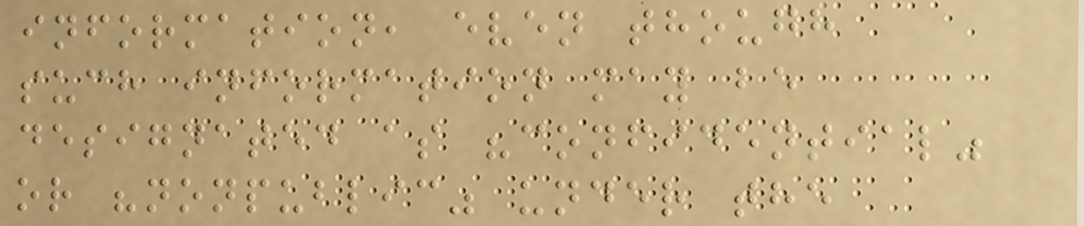information, even though
such information may be
designated as "confidential"
or "nonpublic" under the
